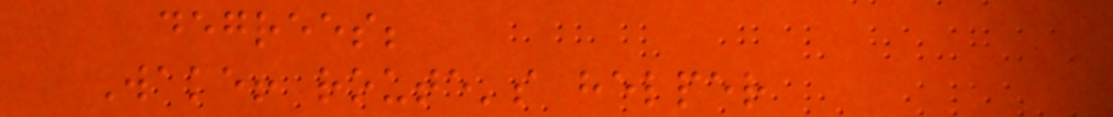degrees;
Wake! route's helper
